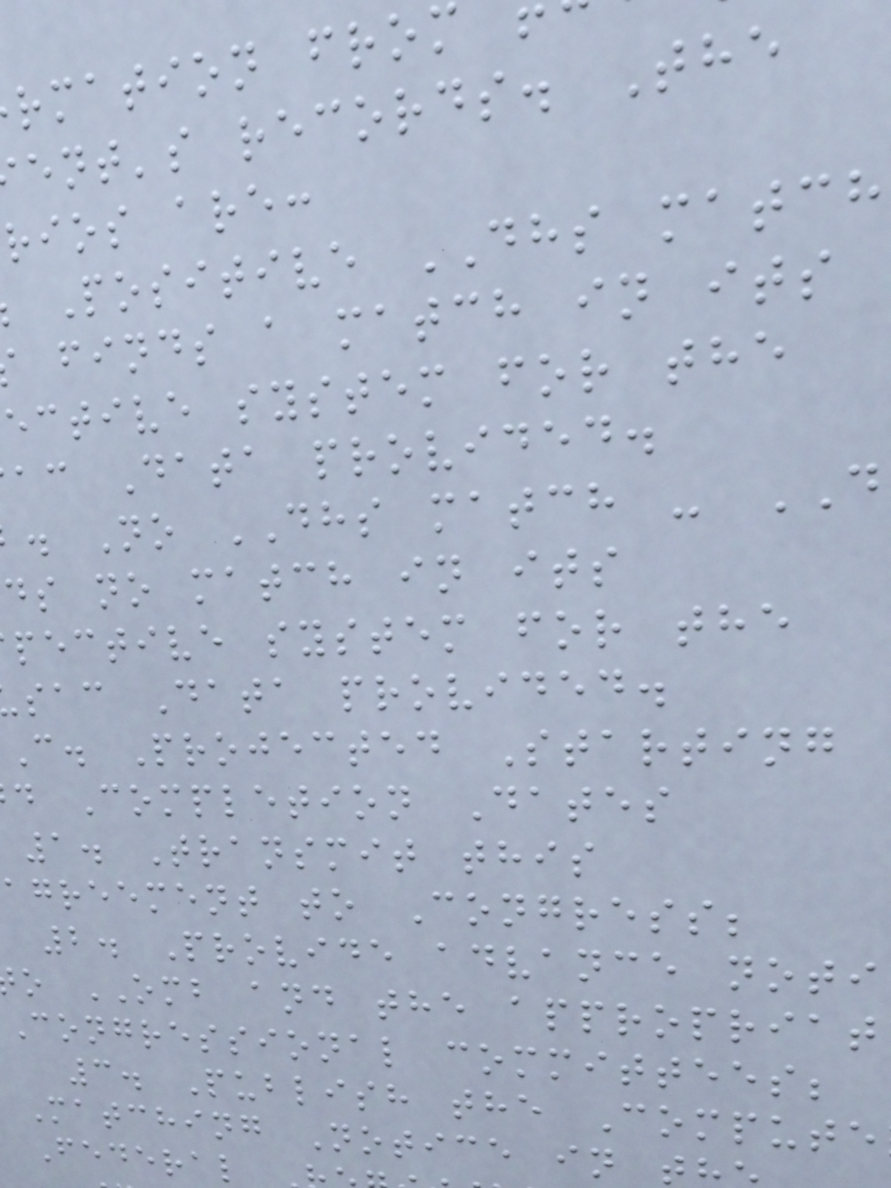rmation from
ent's records. The
rios are:
Positive DHS match
finds a match in its
ective system for the
ac Data provided.
. No DHS match -
ds no match in its
pective system for the
sac Data provided.
C. Projected Starting
d Completion Dates
1. Transmit this
agreement to Congress;
2. Provide advance noti
o OMB and the appropriat
Congressional committees;
3. Publish the Compute
Matching Notice in
Federal
